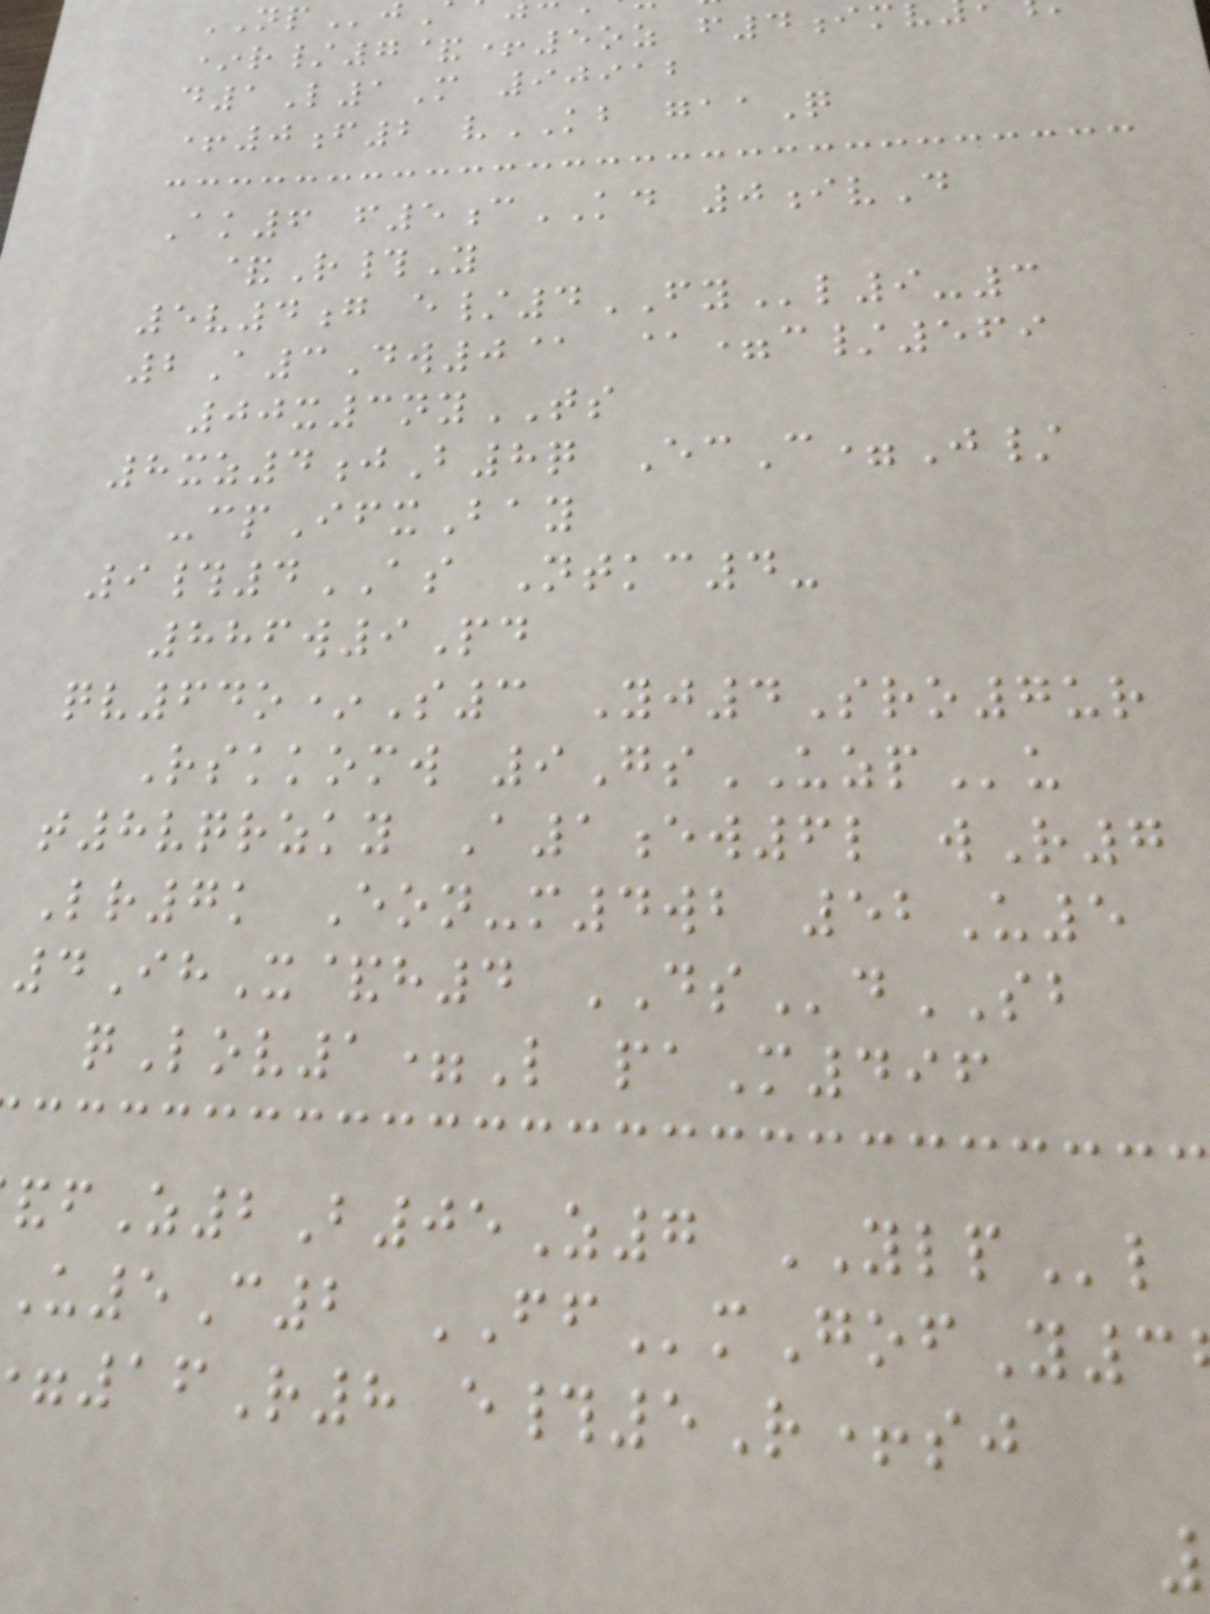NPj
*r/7&+5oz f4im
d1L1M 90912
+0f2 vKB gaaQ
Ak6 f5cKD 0ivD
&R#Y
5v4g e/4FYl9-3
2A3Dw0@ @=c/569
00x3nyTS
8xz4jB8q EcC=J/
-cpIfxBay
9#4AS Ntkc4-
886w9Pd
qv64o*S3 Yj4Sro7ur
Rskkomw 9GsUZPu
t8vqrzky A1ew6l wR7
Lr7k Eon-m4wb 52U5
4IhX&h4 DSdSB
qLov1=L paM496
fZ2B05Z7 YLPl
U5C2 FFmGofY3
16R8 e#5R+sj
